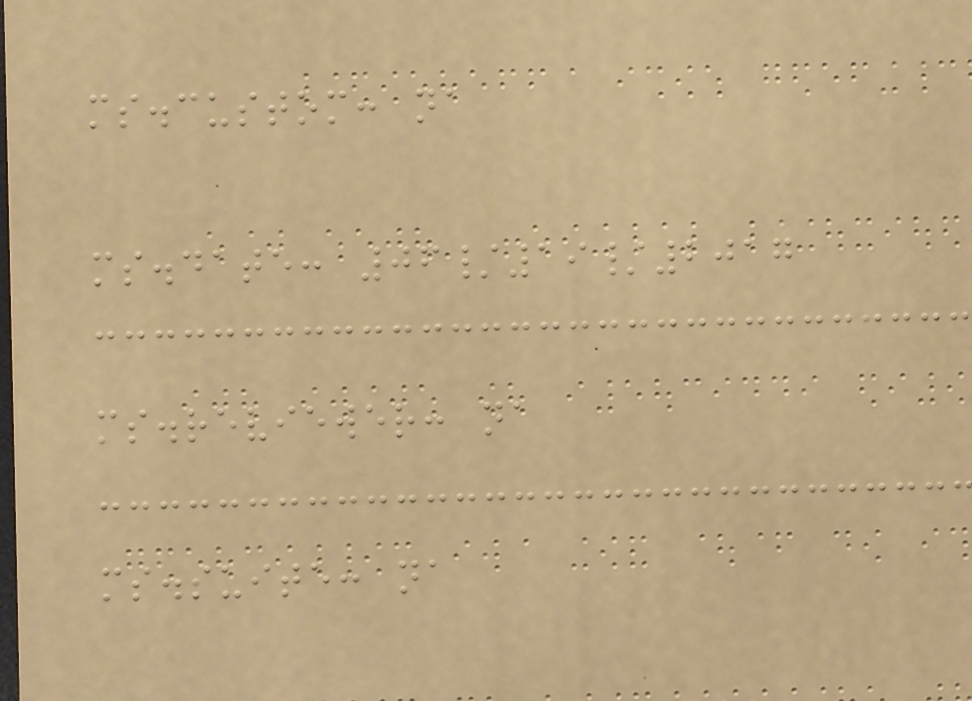ms.custom: na
ms.date: 06/19/2017
ms.reviewer: na
ms.suite: na
